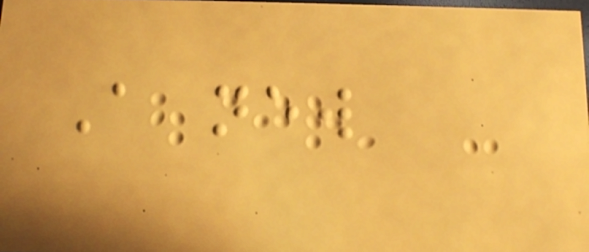A new
